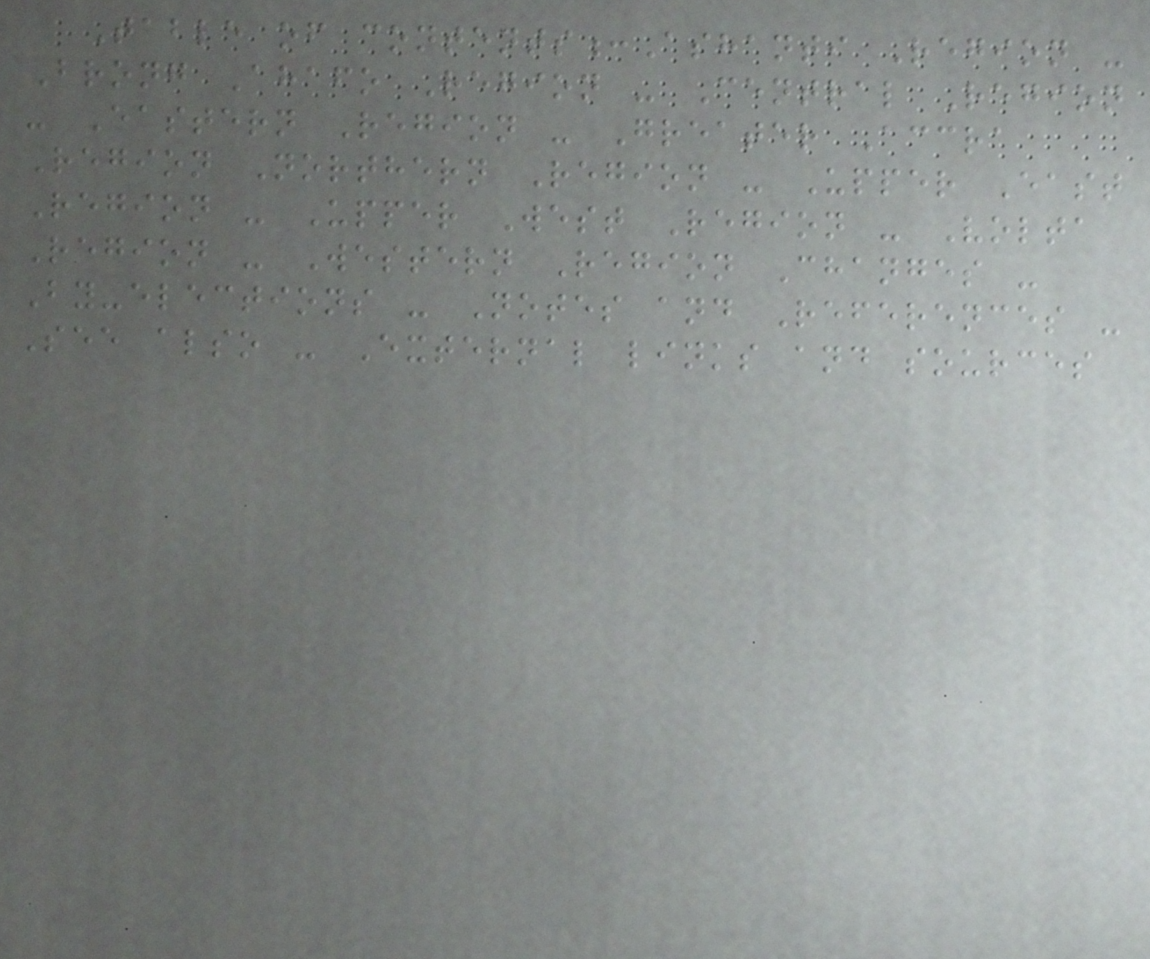Table of contents:Ashanti Region -
Brong Ahafo Region - Central Region
- Eastern Region - Greater Accra
Region Northern Region - Upper East
Region - Upper West Region - Volta
Region - Western Region Changes -
By-elections - Notes and References -
See also - External links and sources
